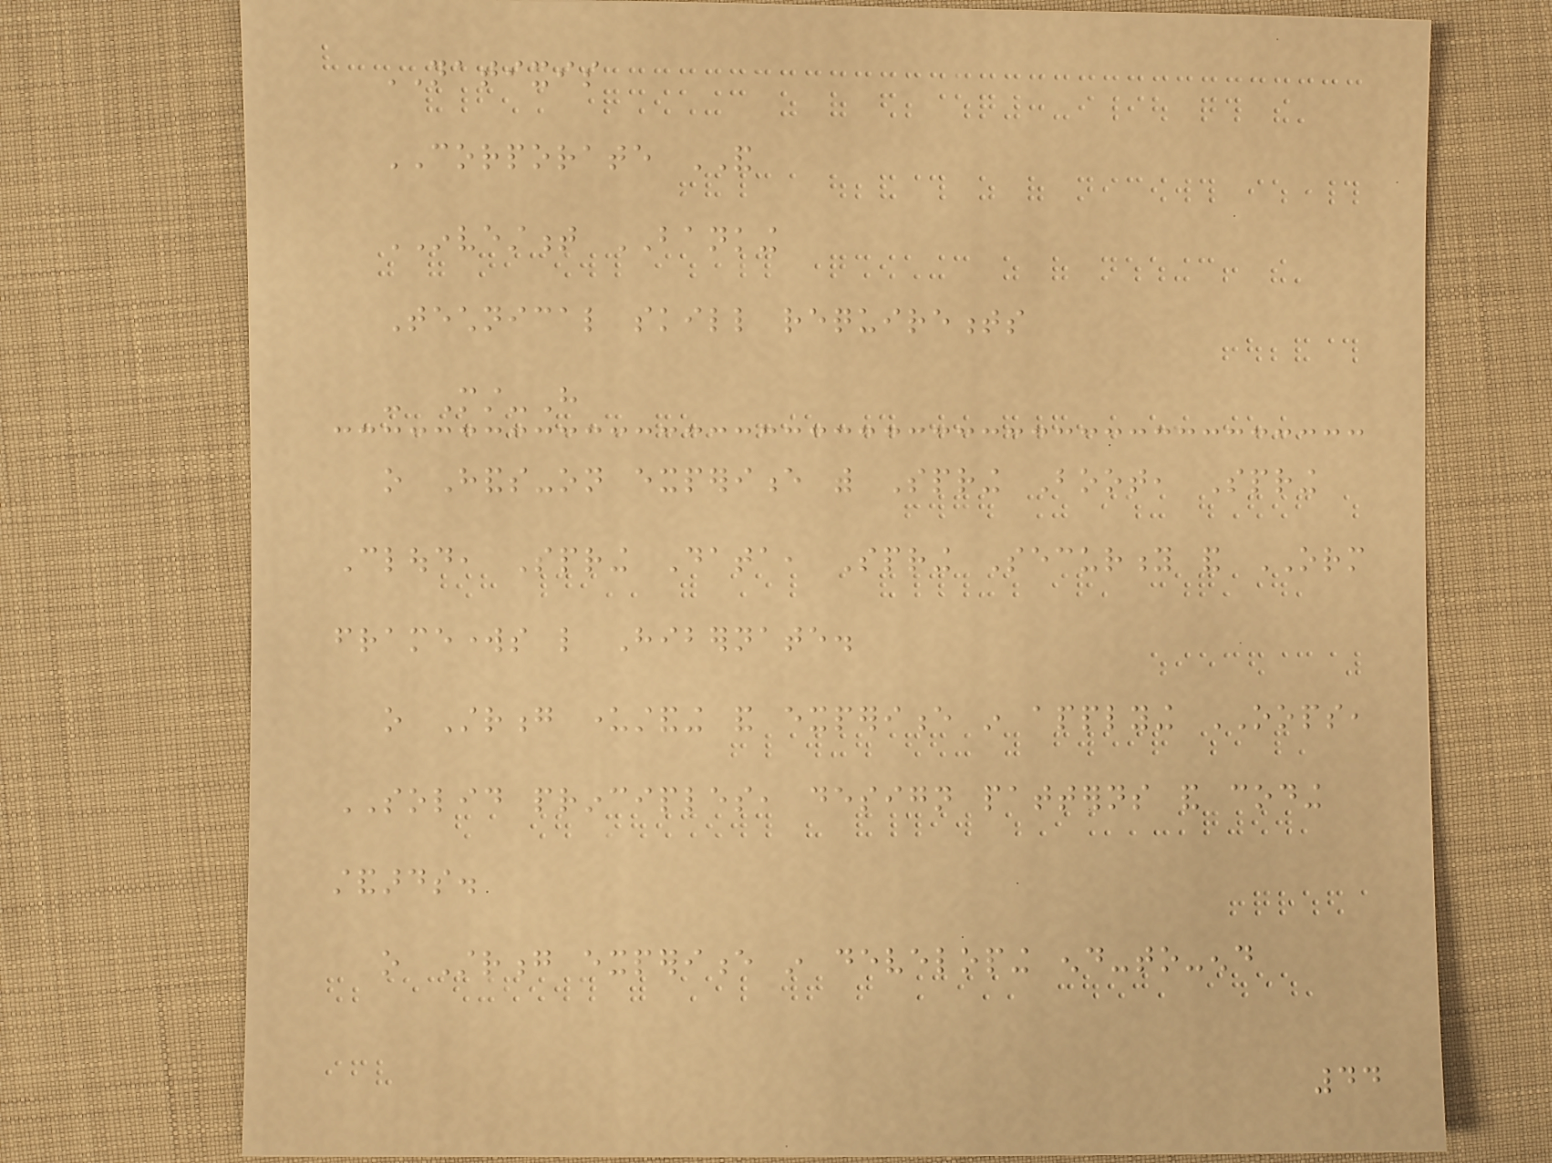NATIXIS
CORPORATE AND
INVESTMENT BANKING
Technical skill requirements
- Must-Have
o Hands-on experience with Spring Boot, Spring
Cloud, Spring Data, Spring Security and ORM
frameworks like Hibernate.
o Strong understanding and experience in applying OOPS,
SOLID principles, design patterns and coding
standards.
o Strong experience in developing end-to-end
44
